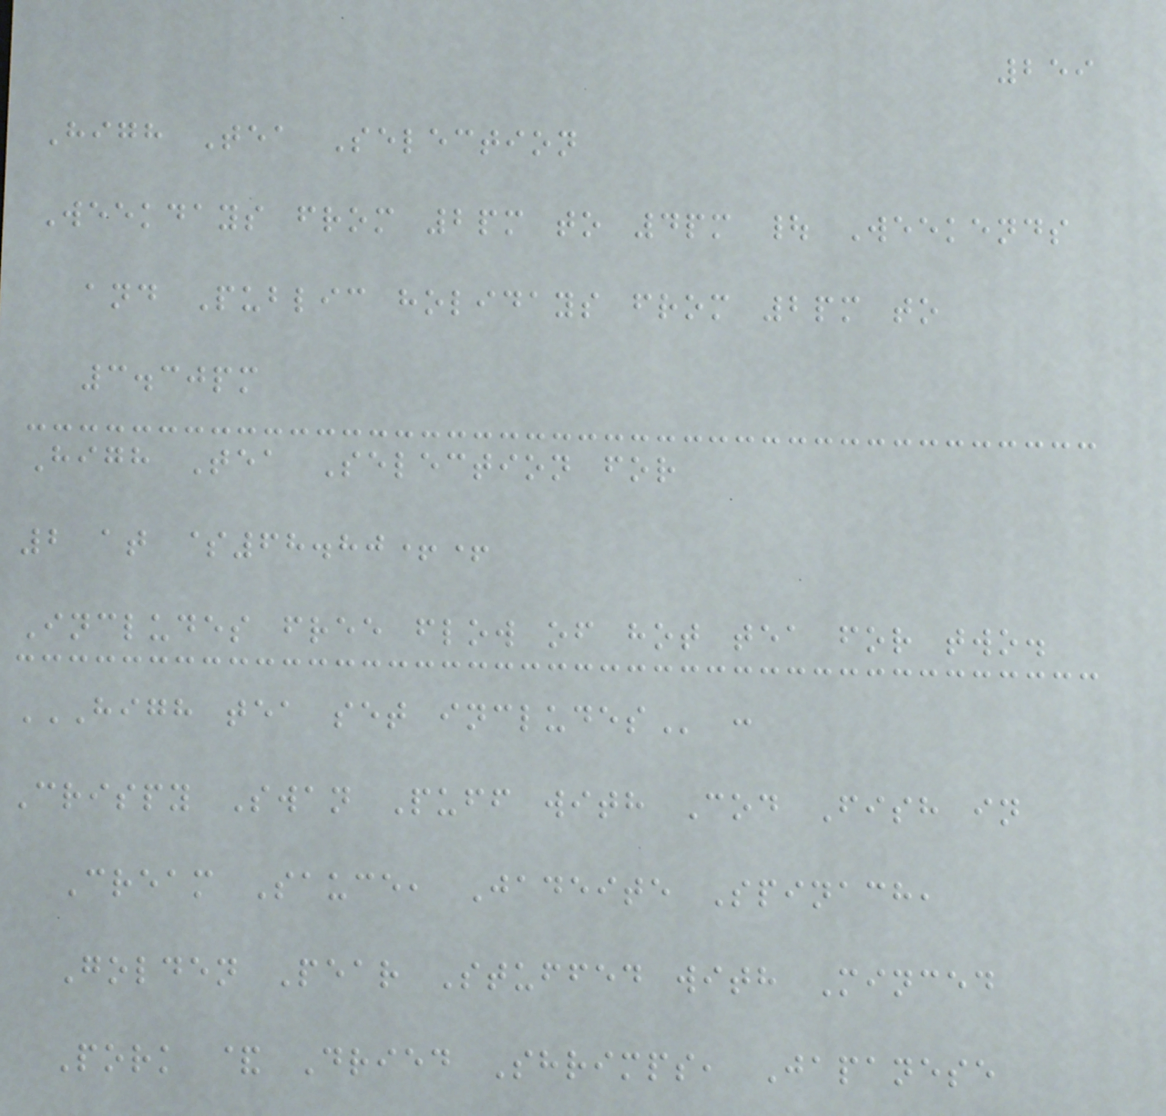259
High Tea Selection
Weekdays from 2pm to 4pm | Weekends
and Public holidays from 2pm to
3.30pm
High Tea Selection for
2 at $68.80++
Includes free flow of hot tea for two.
HIGH TEA SET INCLUDES :
Crispy Swan Puff with Cod Fish in
Cream Sauce, Jadeite Spinach,
Golden Pear Stuffed with Minced
Pork & Dried Shrimps, Japanese
